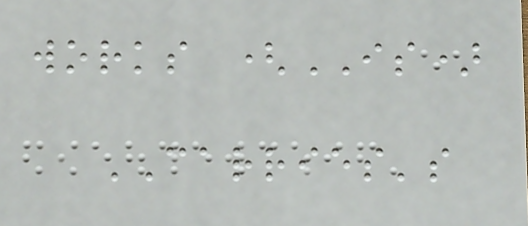works (IS)
CARRIES's
